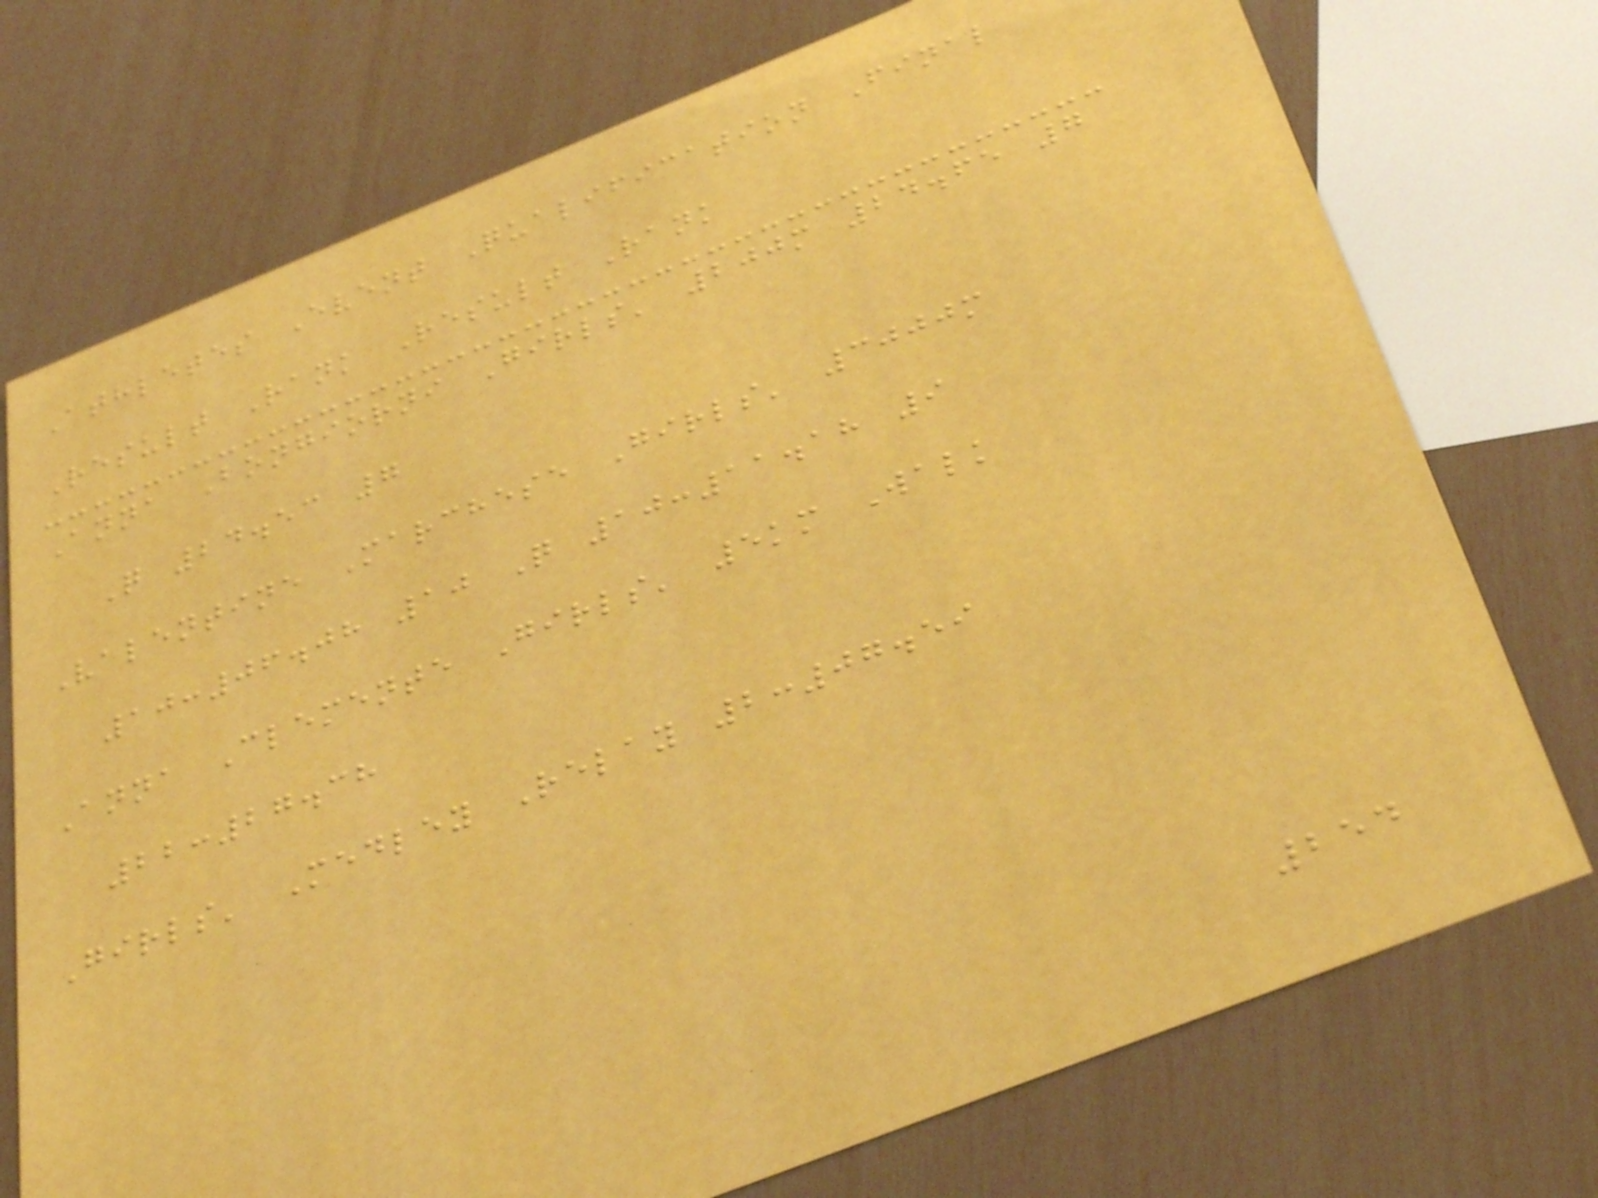Athletes Event Qualification Final
Result Rank Result Rank
Anna Bongiorni Girls' 200m 24.65 7
Q 24.53 7
Valentine Marchese Girls' 3000m
10:06.08 10 Q 10:11.18 9
Anna Clemente Girls' 5km Walk
22:27.38
Girls' Medley Relay 2:07.59
254
